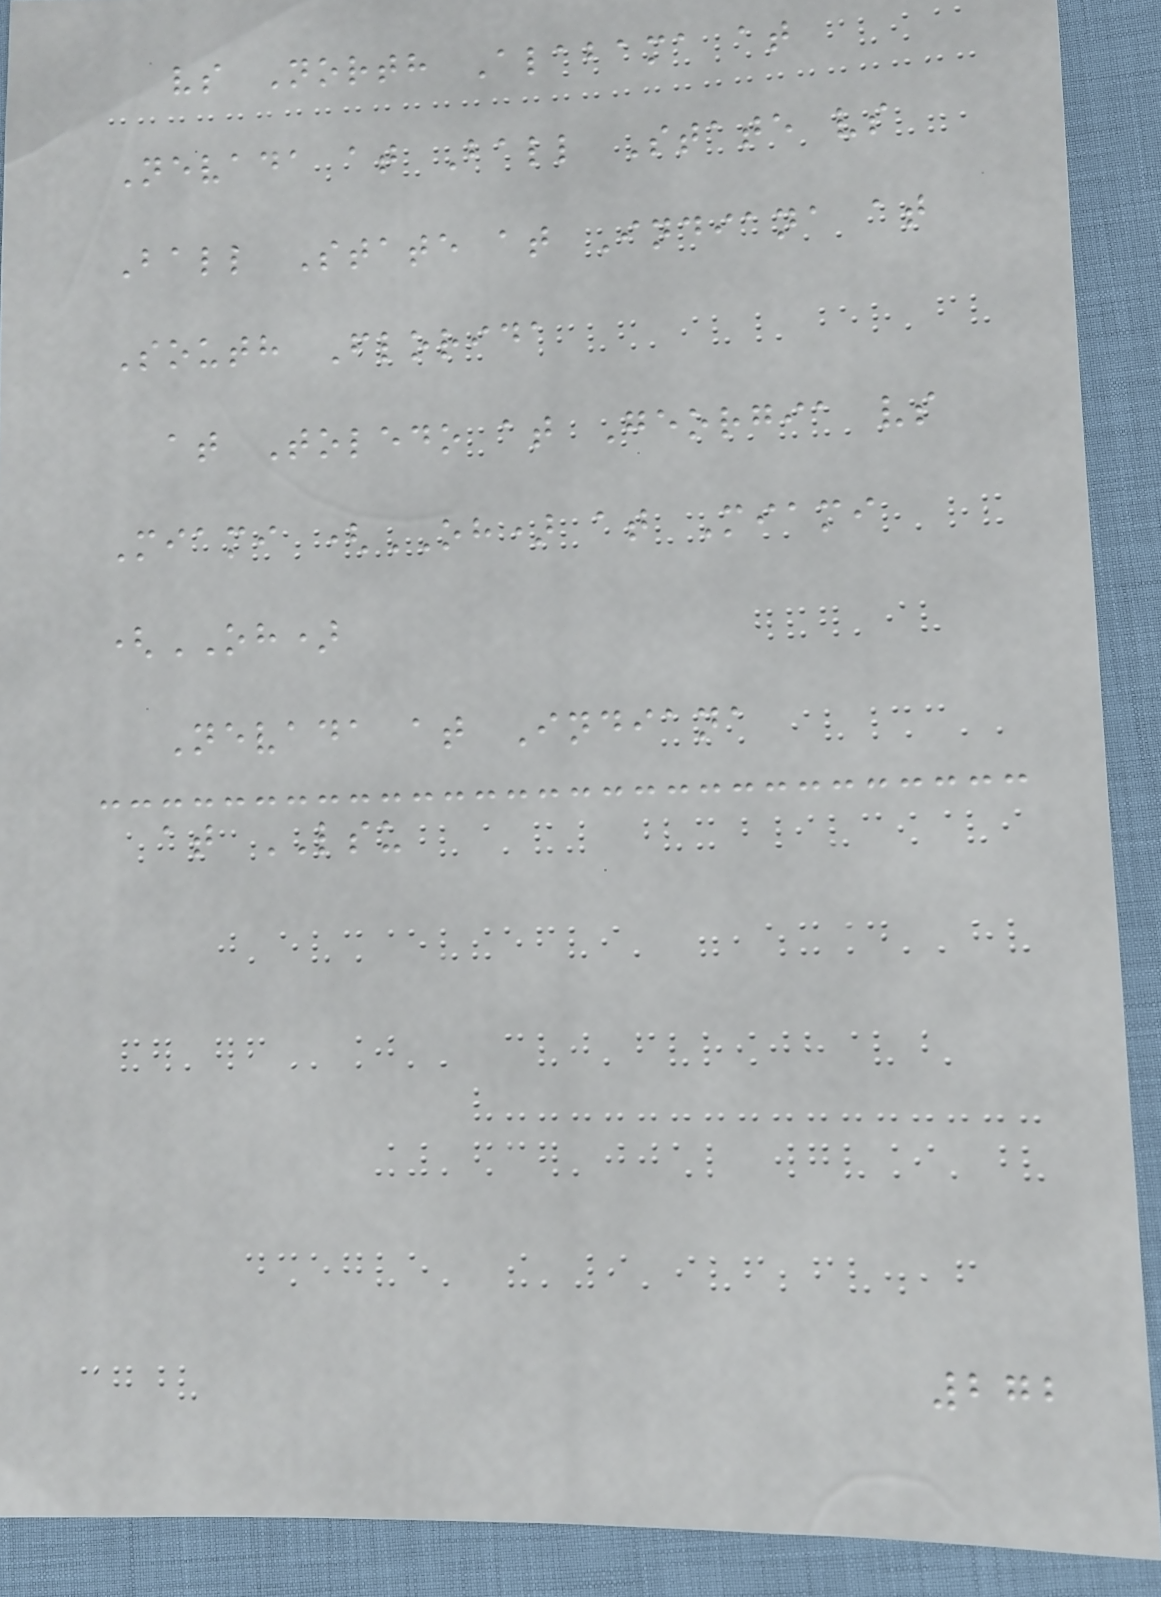vs North Alabama at
Nevada at Ball State vs
Ball State at Indiana at
South Florida
at Toledo at Georgia vs
Miami (OH) at Miami
(OH)
Nevada at Indiana
at LSU
272
